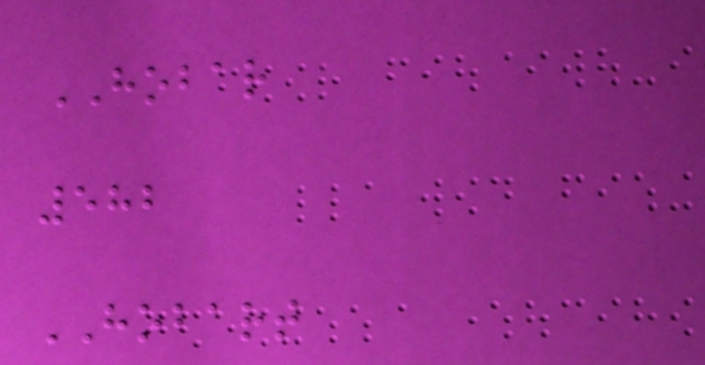HOBAR
582
HOBART
